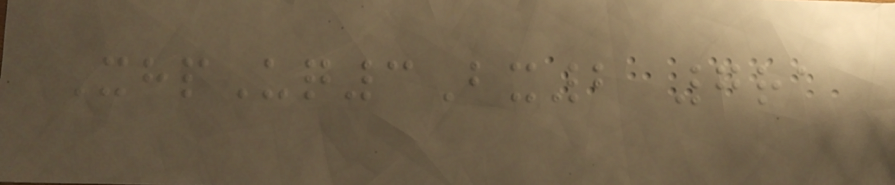XhpUq3Bx2 7ra
